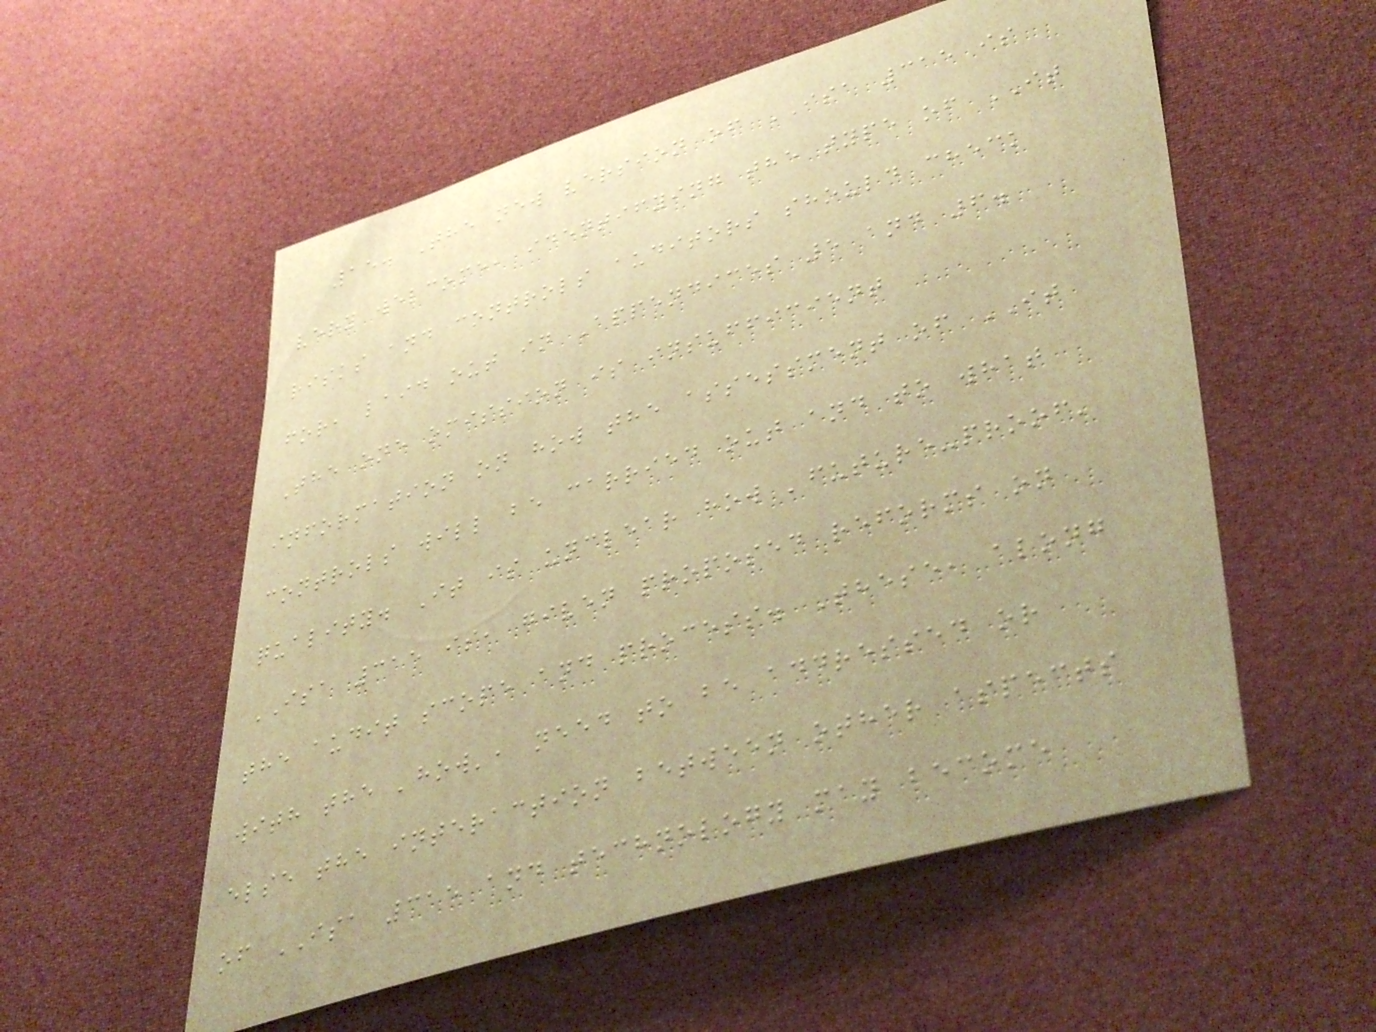15. The new version of ISA 315 is
very welcome, identifying the type of IT
risks and controls auditors should check
for, laid out in Appendices 5 and 6.
The one omission is insufficient
information on how the assessment of IT
controls will be carried out and to what
quality. It is unclear how 'future-proof'
ISA 315 is, given proposed reforms on
the audit scope and process. These, along
with the 'how', need to be addressed or
else the interaction between other aspects
of ISA 315 and technology may become
